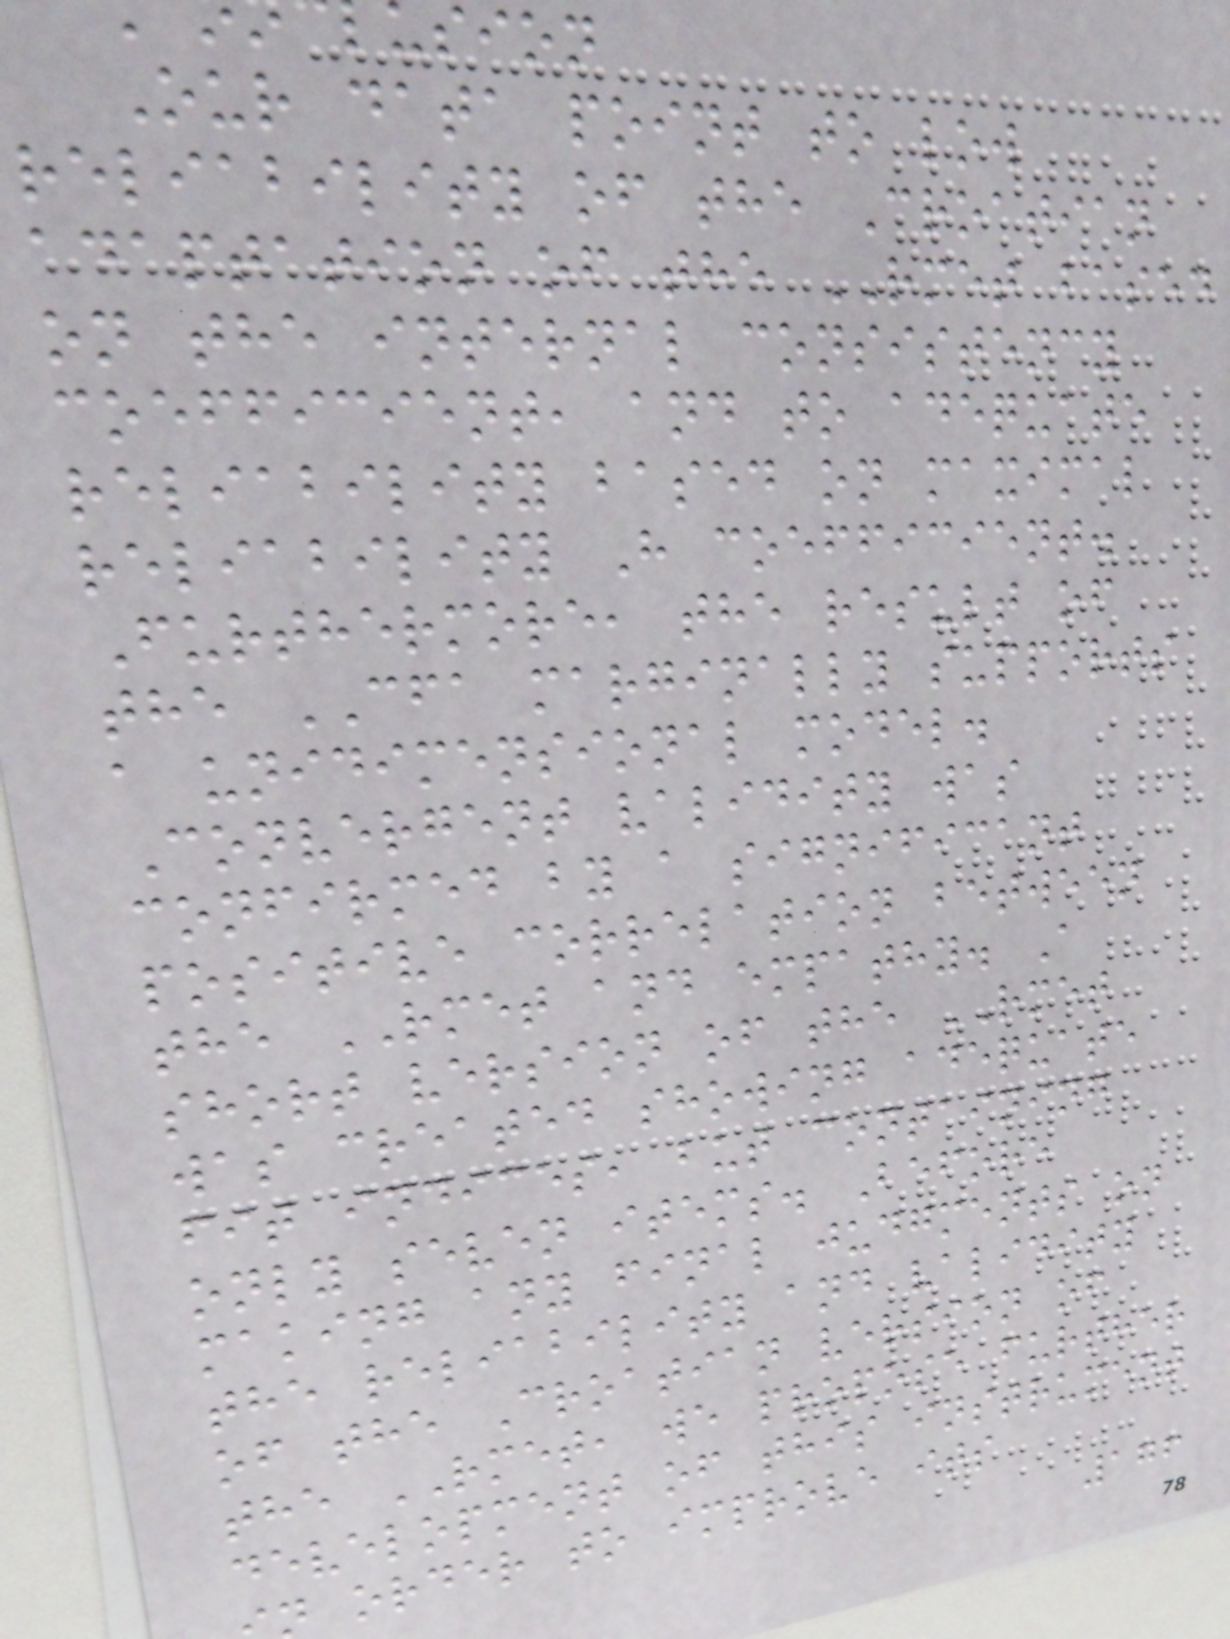sion
Our data point to low
reliability of the Croatian
adaptation of the RMET based
on the internal consistency
coefficient, and to adequate
reliability based on maximal
reliability H coefficient.
Furthermore, the result of
the CFA marginally supports
a unidimensional model.
Convergent validity was
confirmed by a significant
positive correlation between
the RMET and empathy. A
short version of the RMET
was created showing adequate
fit indices, but containing
only seven items. Before
making any final judgments on
the reliability and validity
of the Croatian version of
the RMET, we propose further
development of this instrument
order to improve its
176
